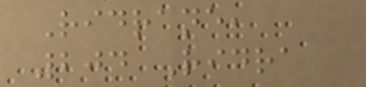Ridrane,
204 Ridra
